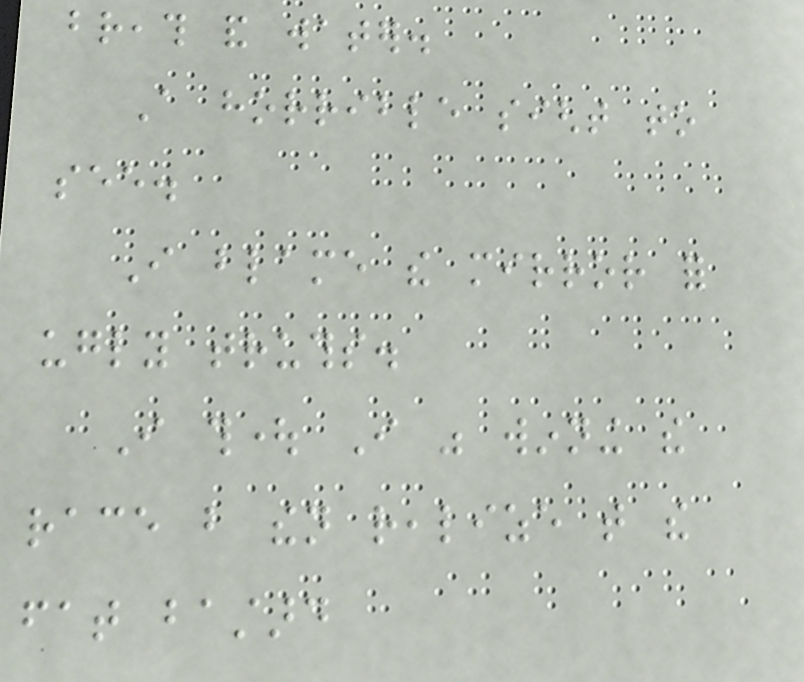breath and water.
A horrible sight to
see.
I blame the mirror for
ugly truths.
I thought I was winning the
race but then realize that the
fat bastard
